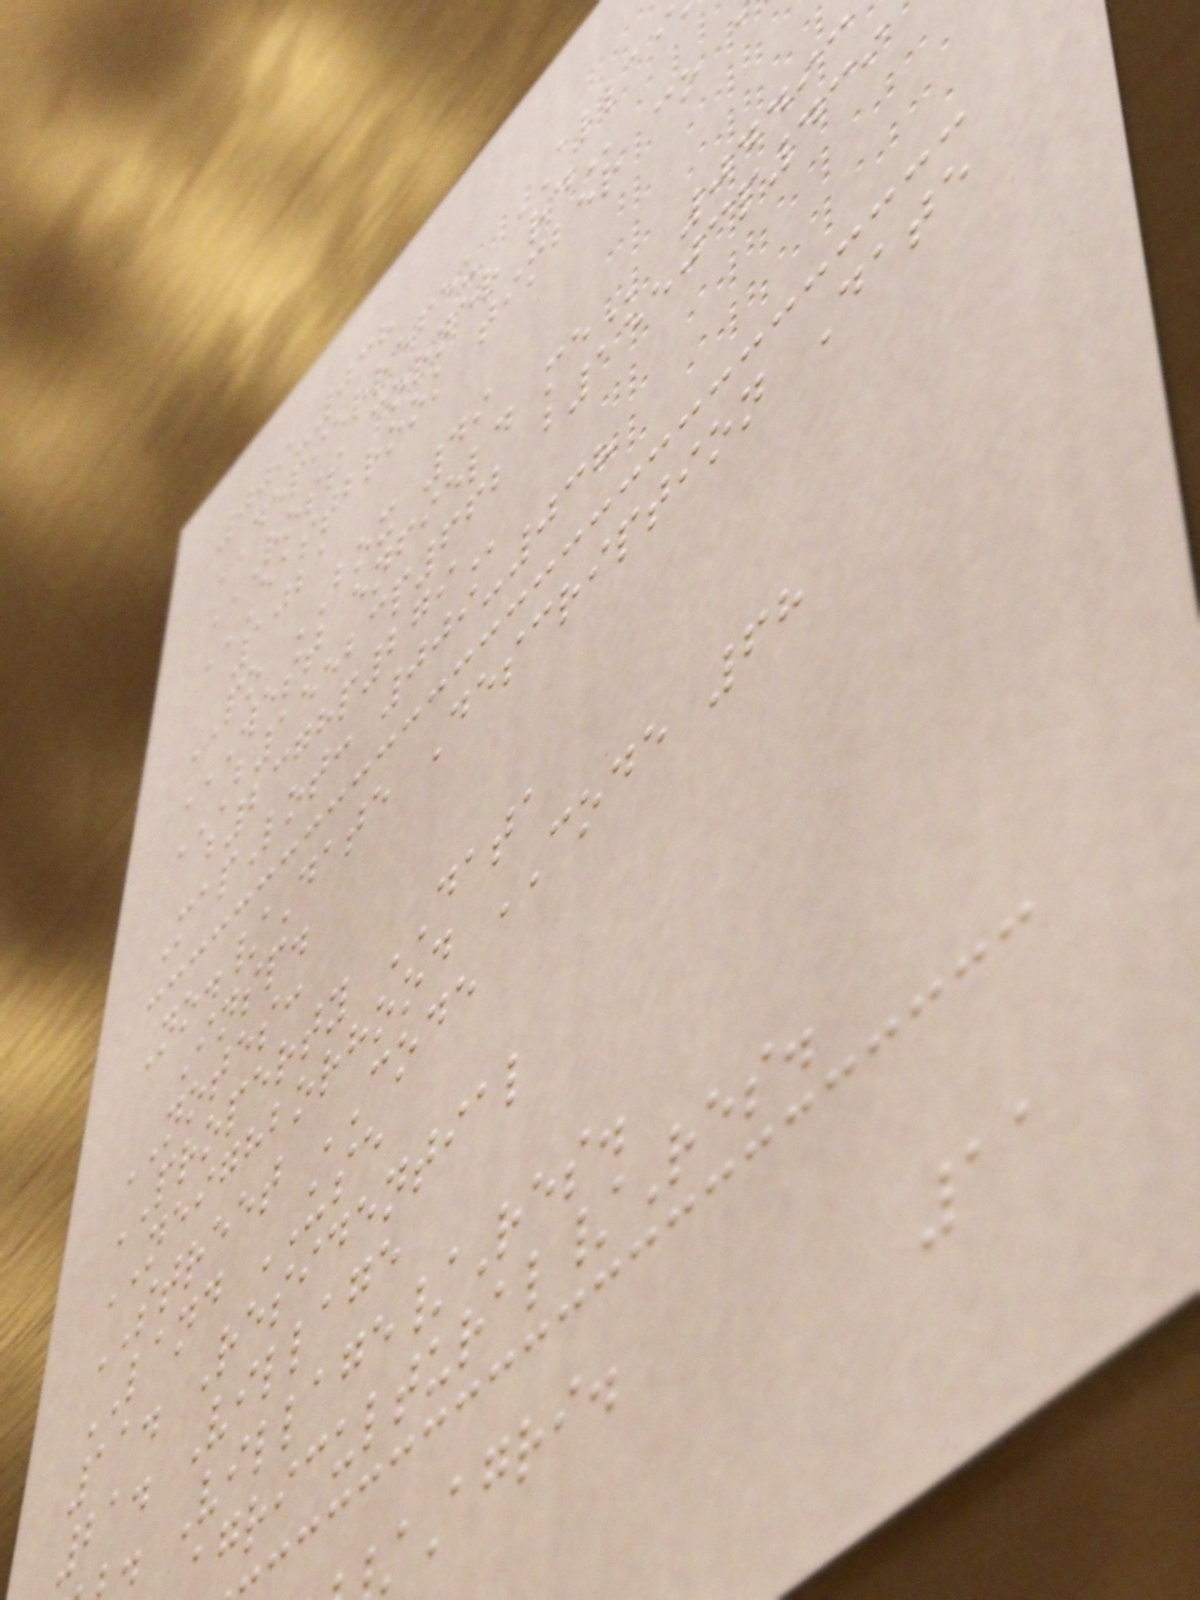009-038
DEPIERREFEU ALLAI
ROSS CORNER RD
1021
PO BOX 49
WEST ENFIELD ME 04493
B15523P662 B15503P439
MapLot: 009-038
No./Date Description Date
Insp.
NOTES:
PROPERTY DATA
NEIGHBORHOOD CODE 68
STREET CODE
LAND USE
11. Residential
21. Village
. Village/Res.
gricultural/Res.
Agri.
11
